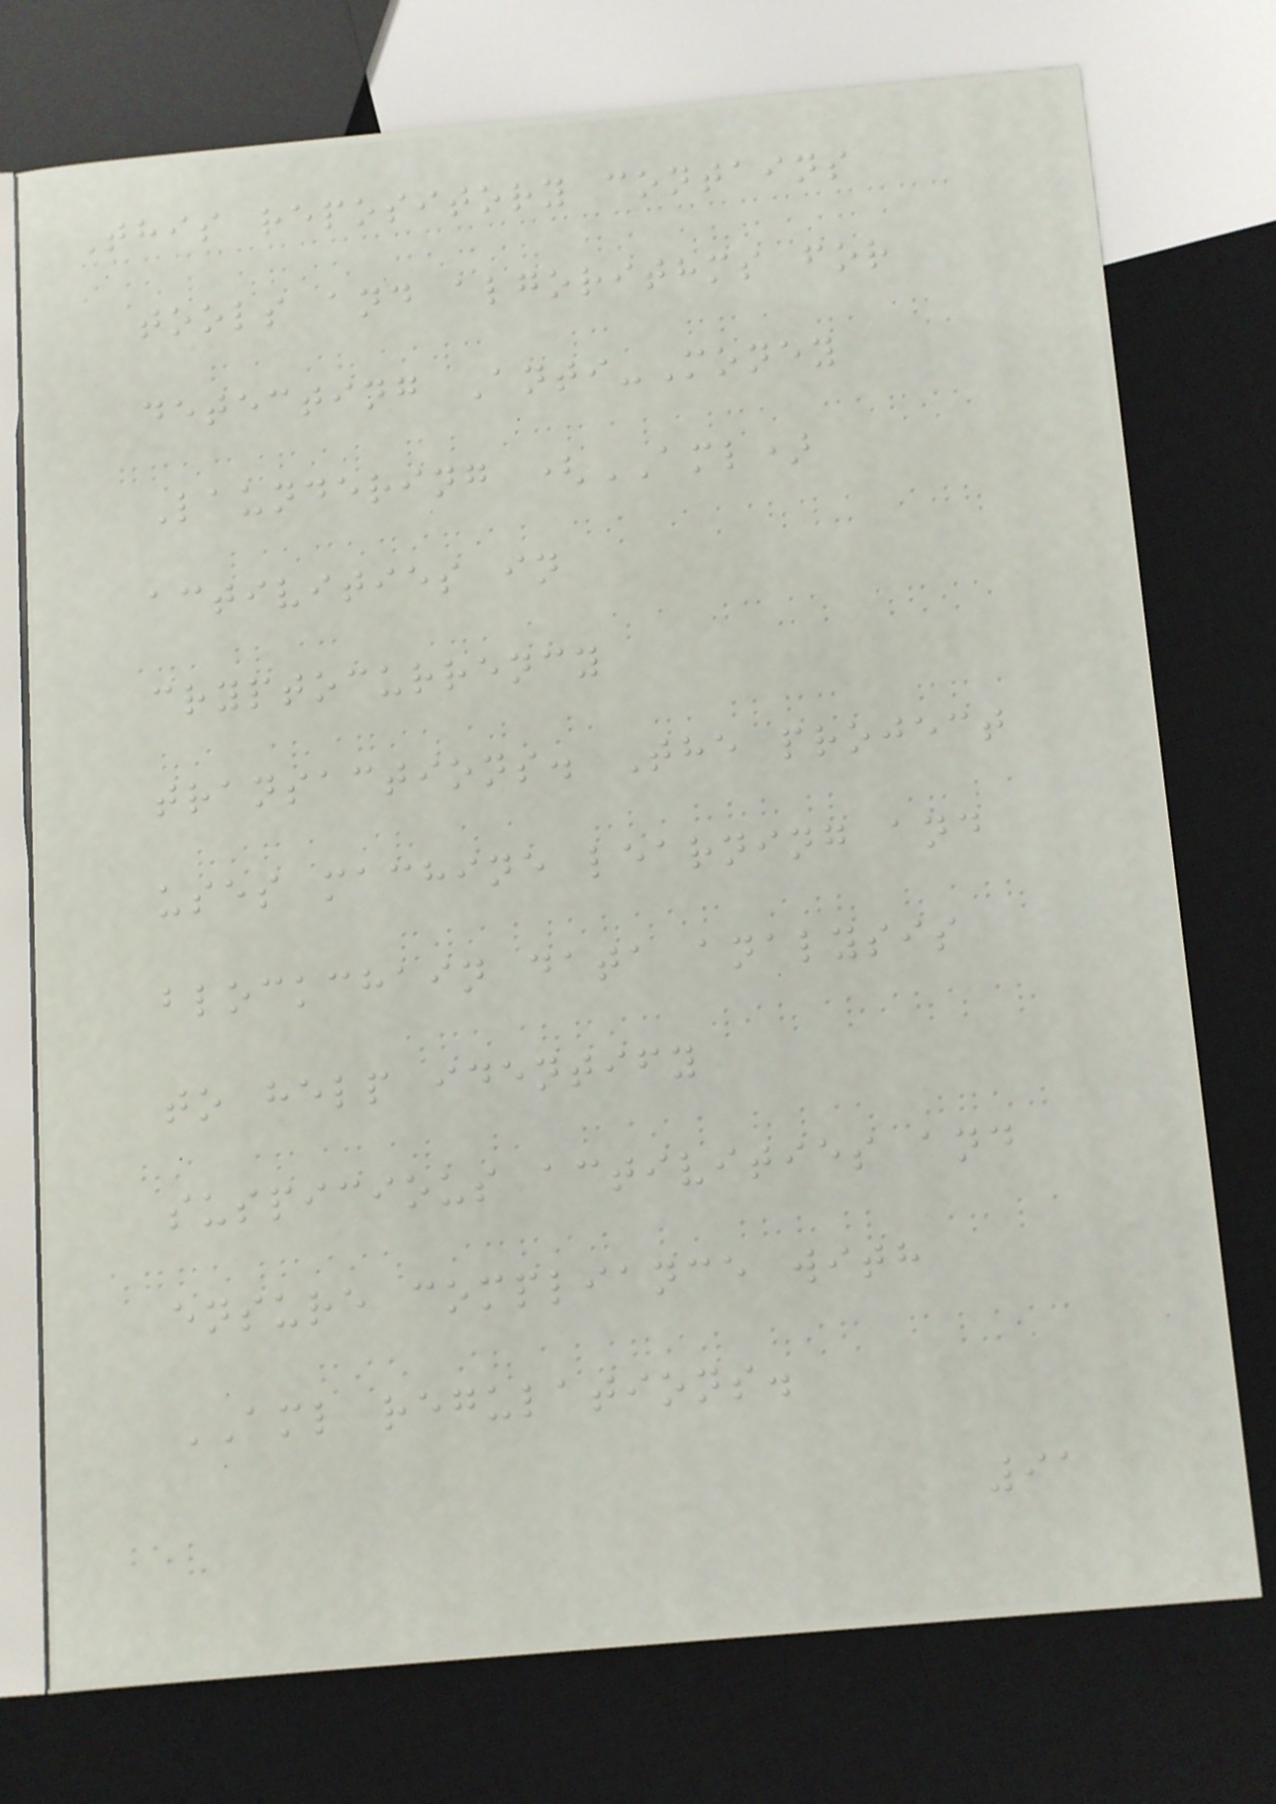This repository contains
tools and algorithms for
detecting Anti-Money
Laundering (AML)
activities in
cryptocurrency
transactions. The project
uses machine learning and
blockchain data analysis
to help identify
suspicious activities and
ensure compliance with
AML regulations.
91
